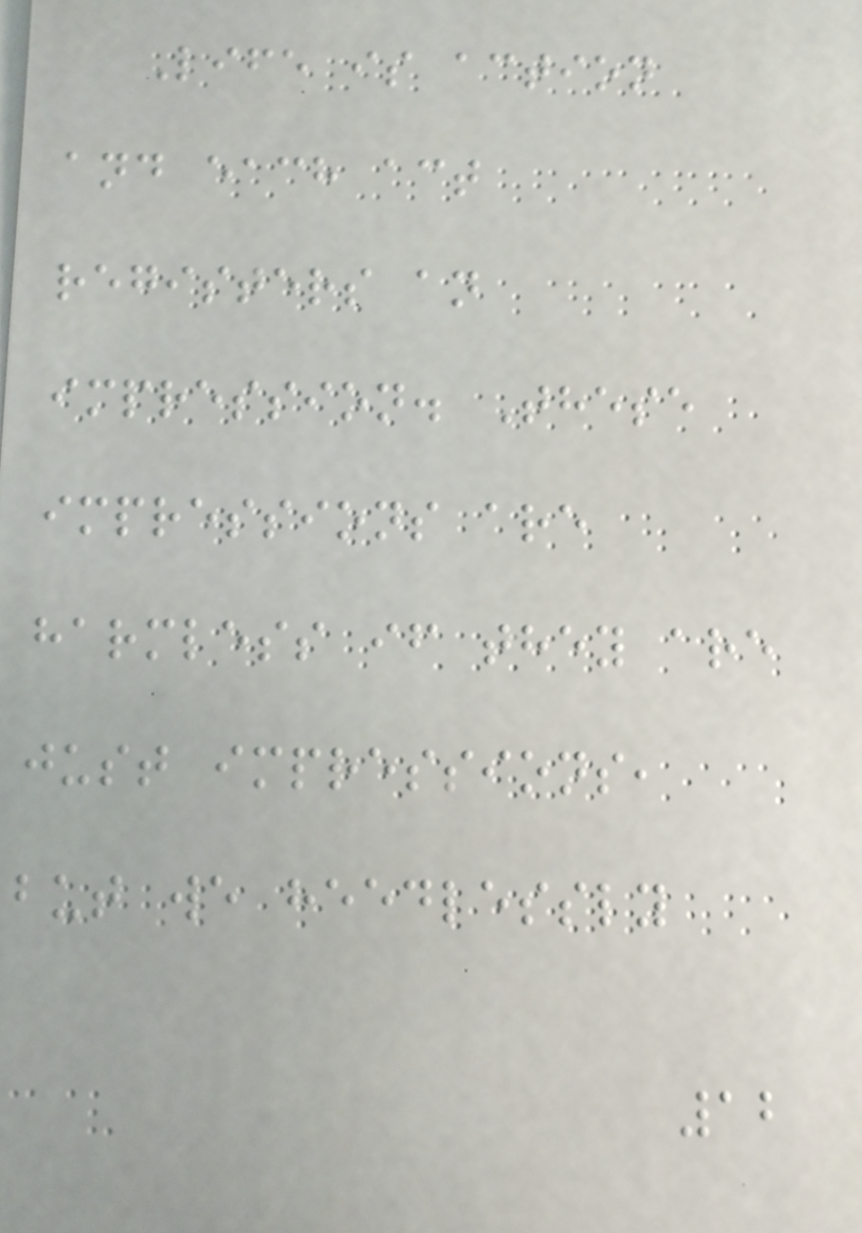Life is action
and each act
registers an
impression. These
impressions are
harmless if they are
just impressions,
but we heedlessly
12
